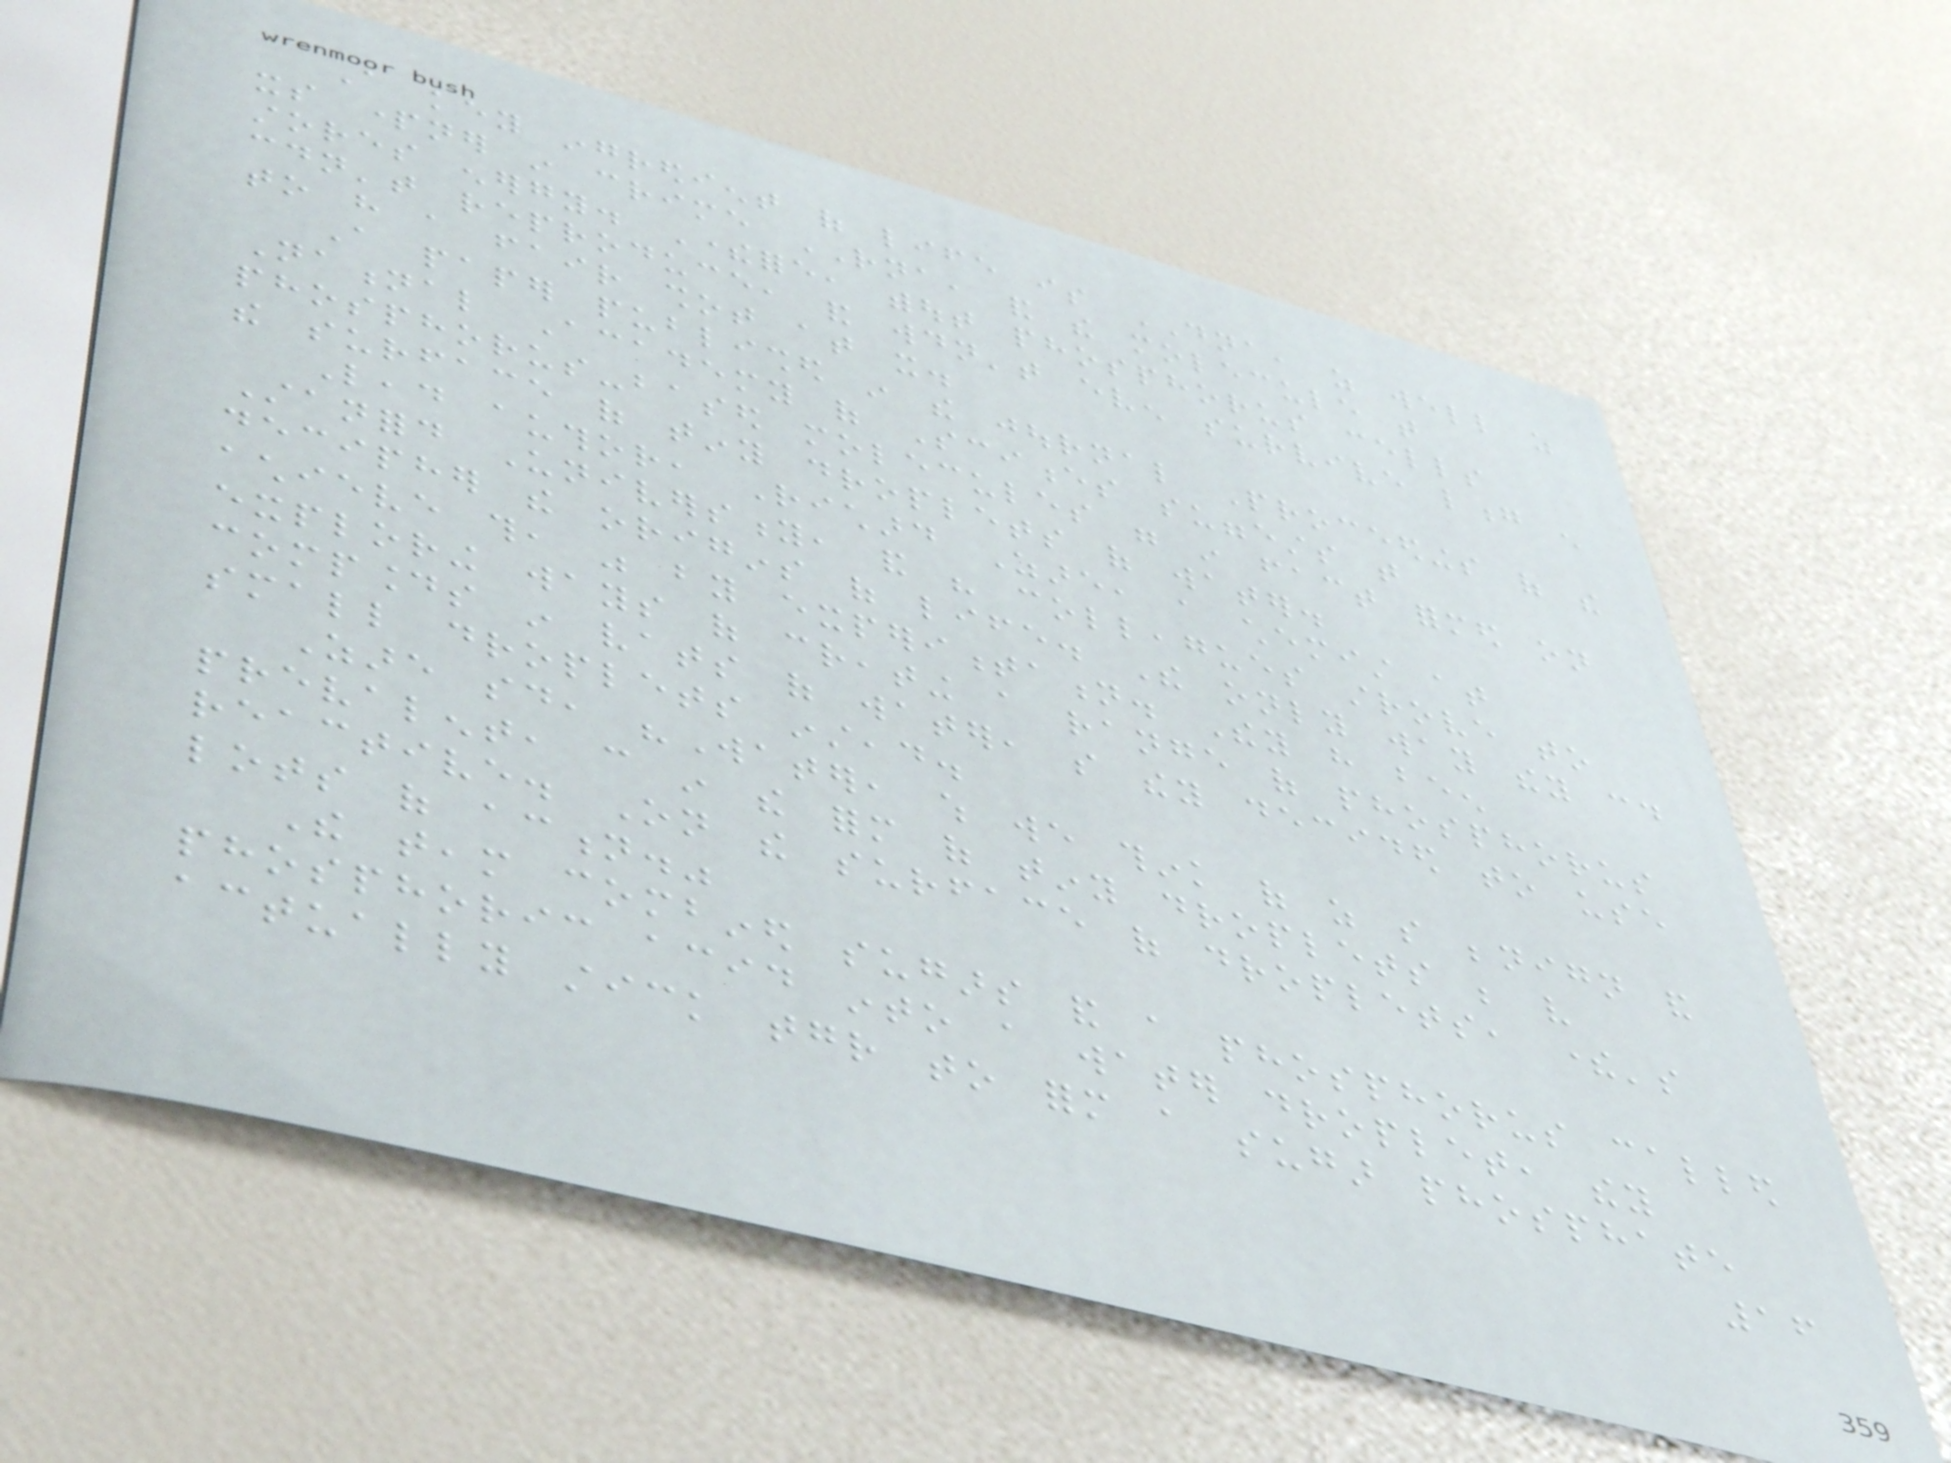A key ingredient of life is DNA, as well as
its partner in crime RNA, and the molecule that
stores energy. Therefore, without phosphorus cells
couldn't reproduce, and wouldn't even survive long enough
to have a fair shot at it.
A paper published in the journal Proceedings of the
National Academy of Sciences suggests that
phosphorus-based molecules were in fact formed on
the surface of tiny droplets of water.
Lead author, Richard Zare, a chemist at
Stanford University, and his colleagues strove to
decipher the origins of life. The only way they could
achieve this, was by experimentation. They have been
exploring ways of creating a range of phosphorus
compounds in vats of water, so they decided to use
small droplets instead.
Zare said, "Water, which we think of as so benign and
prevalent, can in the form of tiny droplets be very
reactive. On the surface of droplets, there's
lots of action."
The team combined sugars and a phosphorus called
phosphoric acid into a water droplet, they
actually stick together to form a sugar phosphate
16
